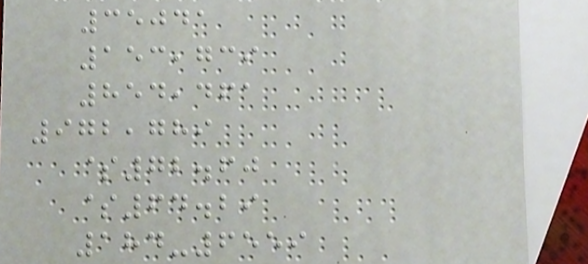35041
153,739
854,461
972,789
$72.60
$64.29
184-6559
